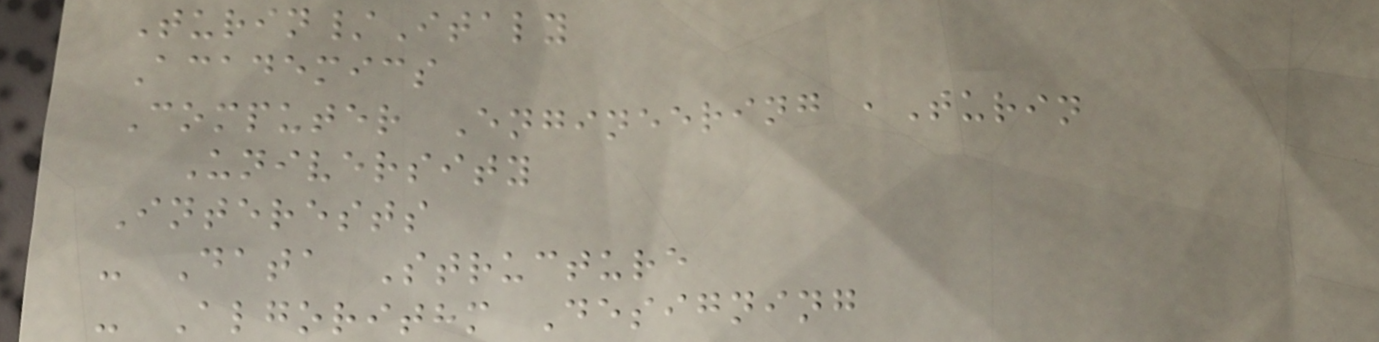Turin/Italy
Academics
Computer Engineering ,Turin
University
Interests
- Data Structure
- Algorithm Designing
